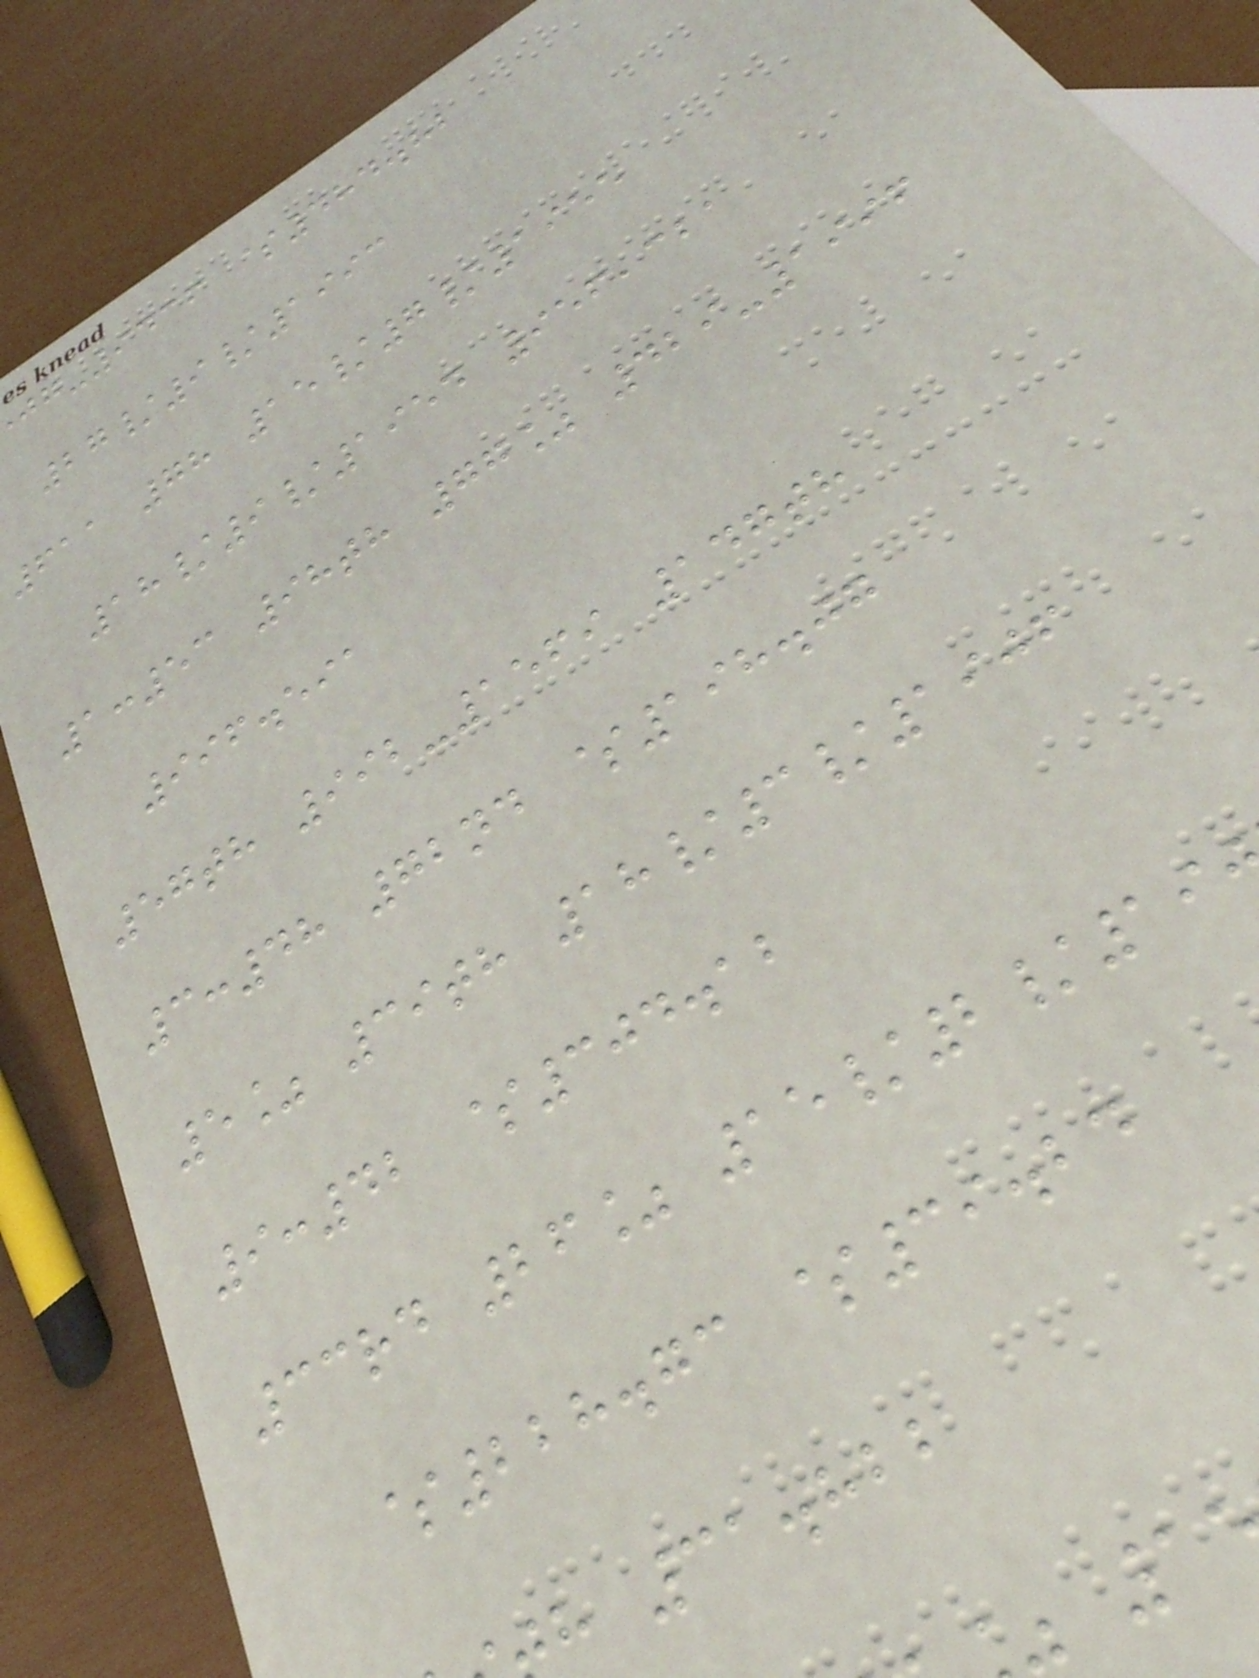-9436 $484.82
27/9/1993
611 78 15/7/1955
18/9/1954 956,321
1:53 98th 77% 429-1996
996.591
57th 992-1569 147th
3:48 72nd $198.07
5% 39th 18/3/1906
9:42 $304.12
33rd 26% 15/2/19
$228.73 $39.24
h 31.822
